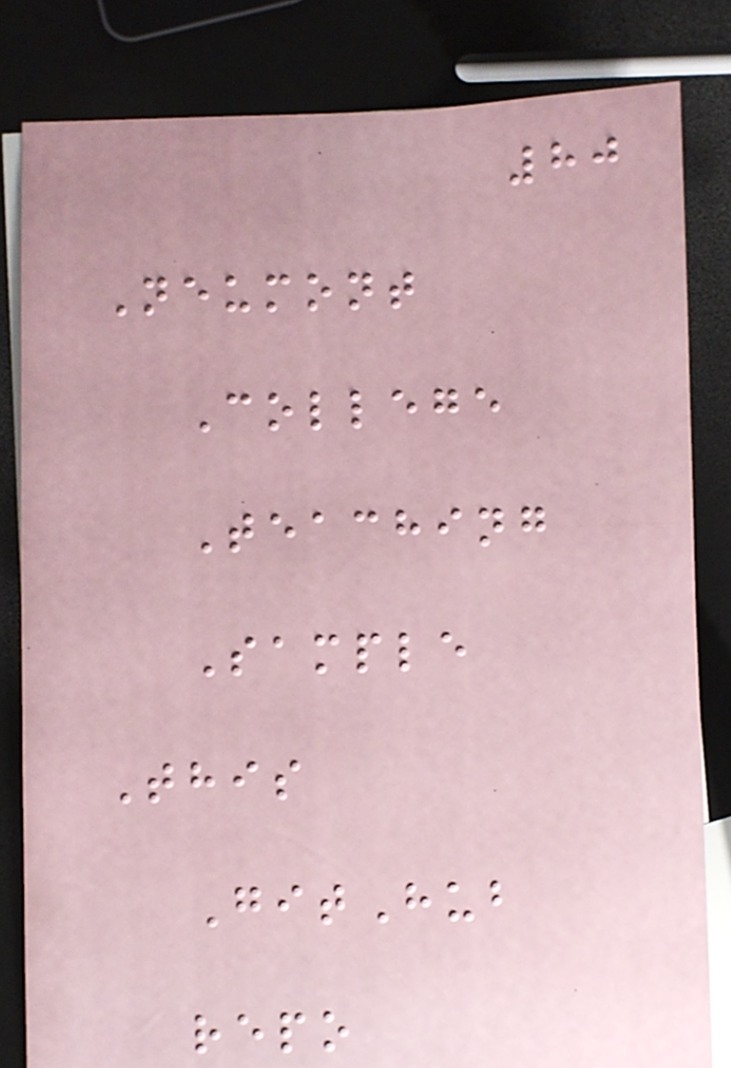80
Neumont
College
Teaching
Sample
This
GitHub
repo
